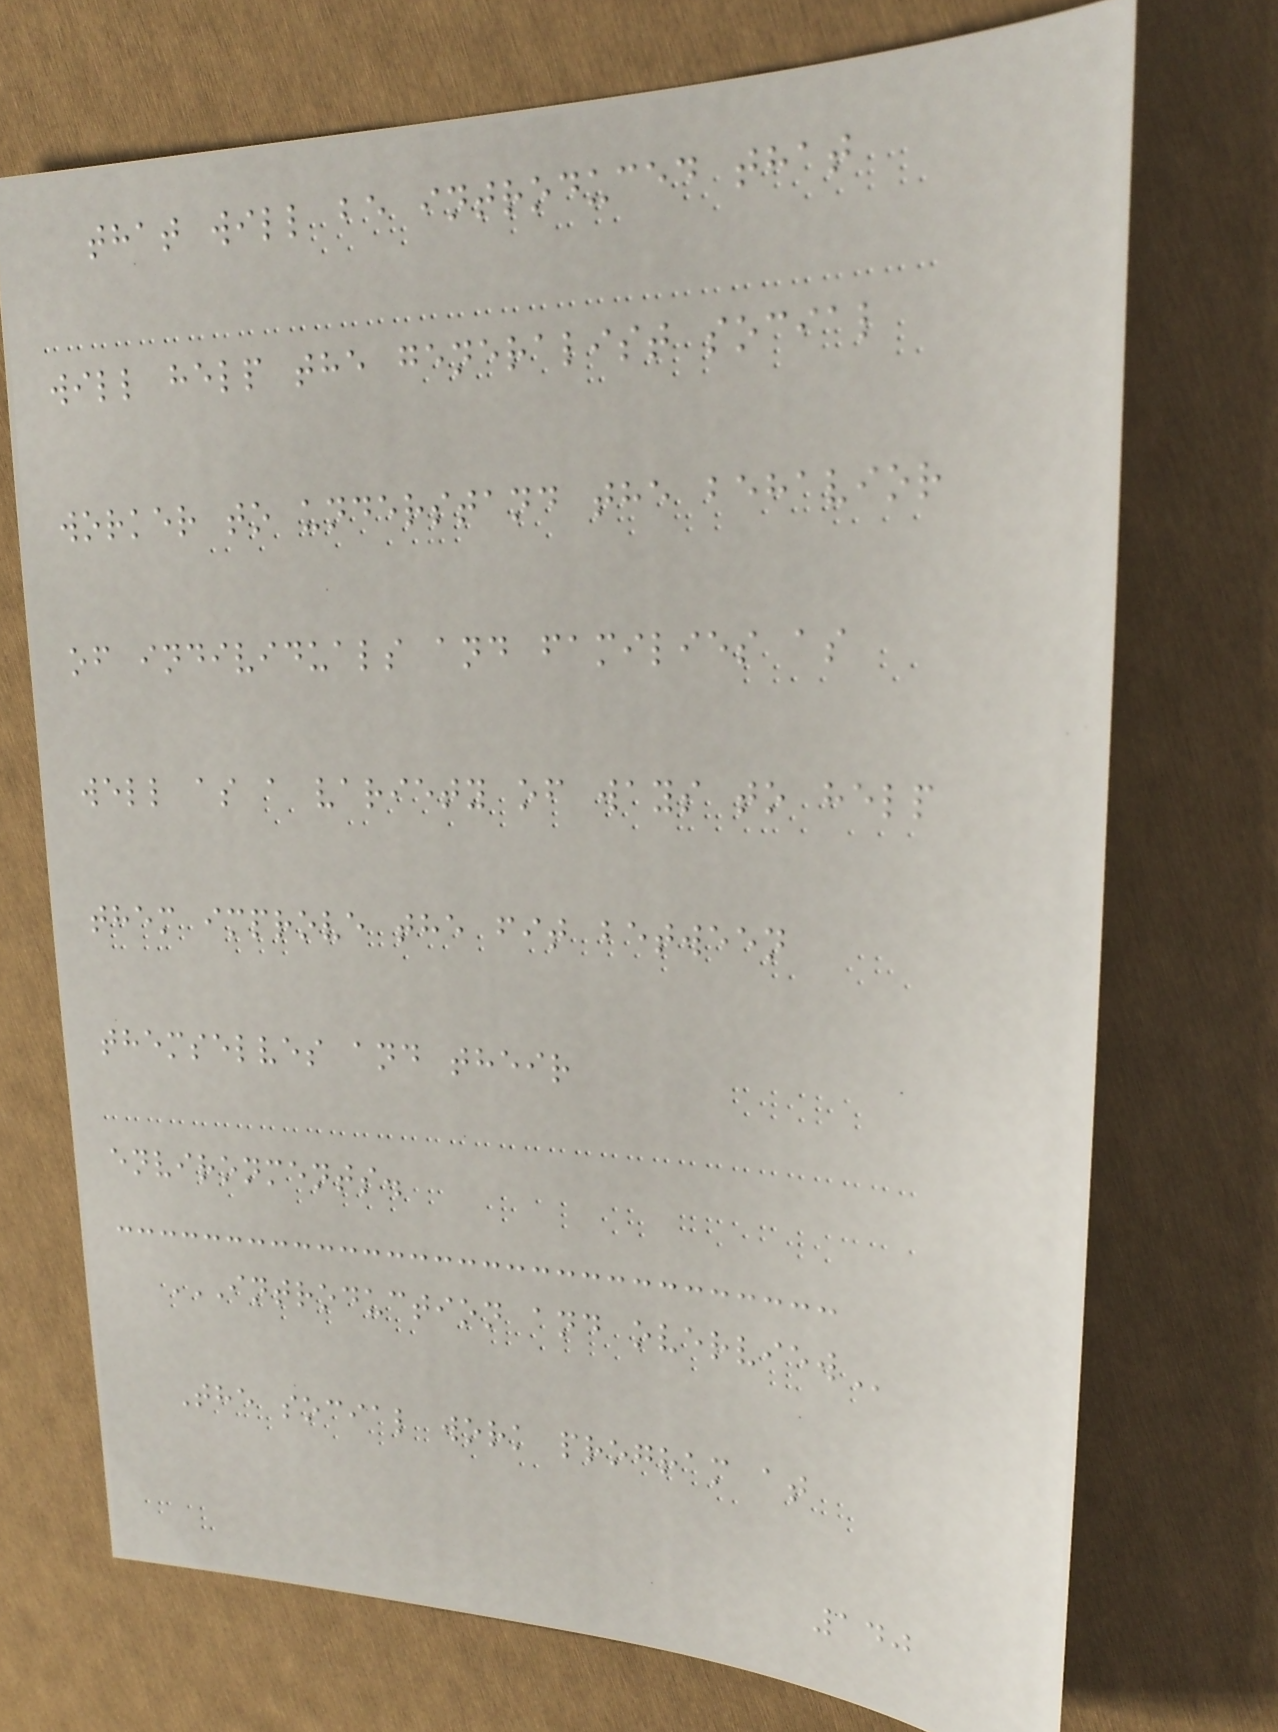that will be introduced that
will help the generalist social
worker to understand the behavior
of individuals and families as
well as a variety of ways to help
them improve the fit between
themselves and their
environments.
INTRODUCTION AND OVERVIEW
The social work program at
140
